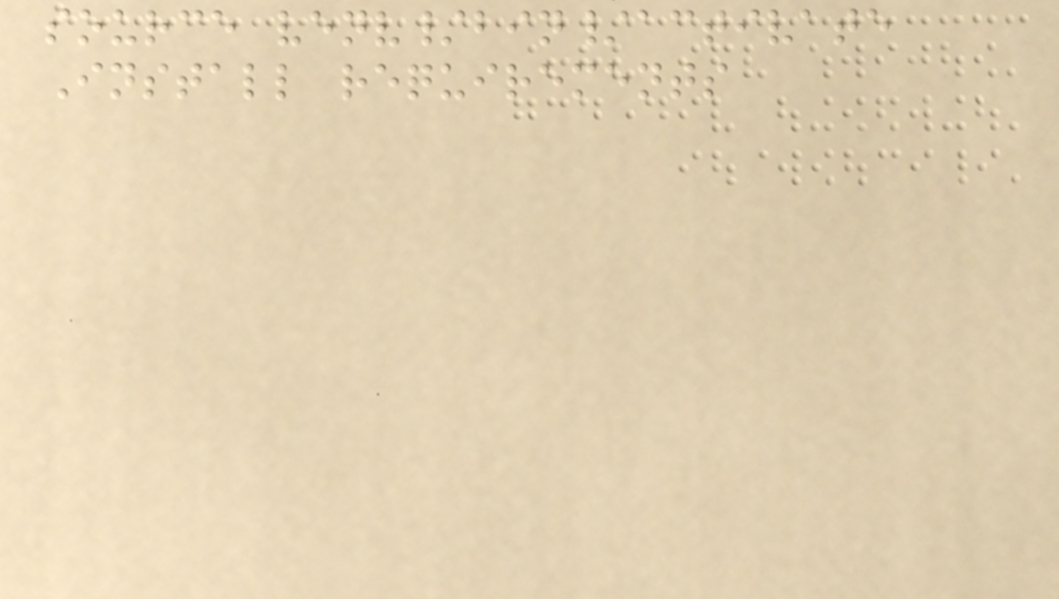source venv/bin/activate
Install requirements
